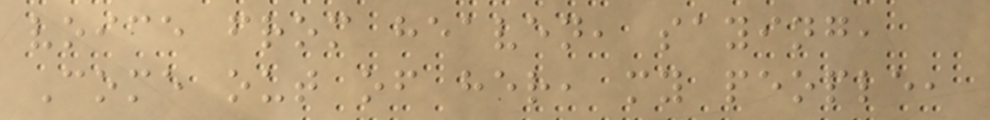voice from heaven, saying,
Come out of her, my people,
